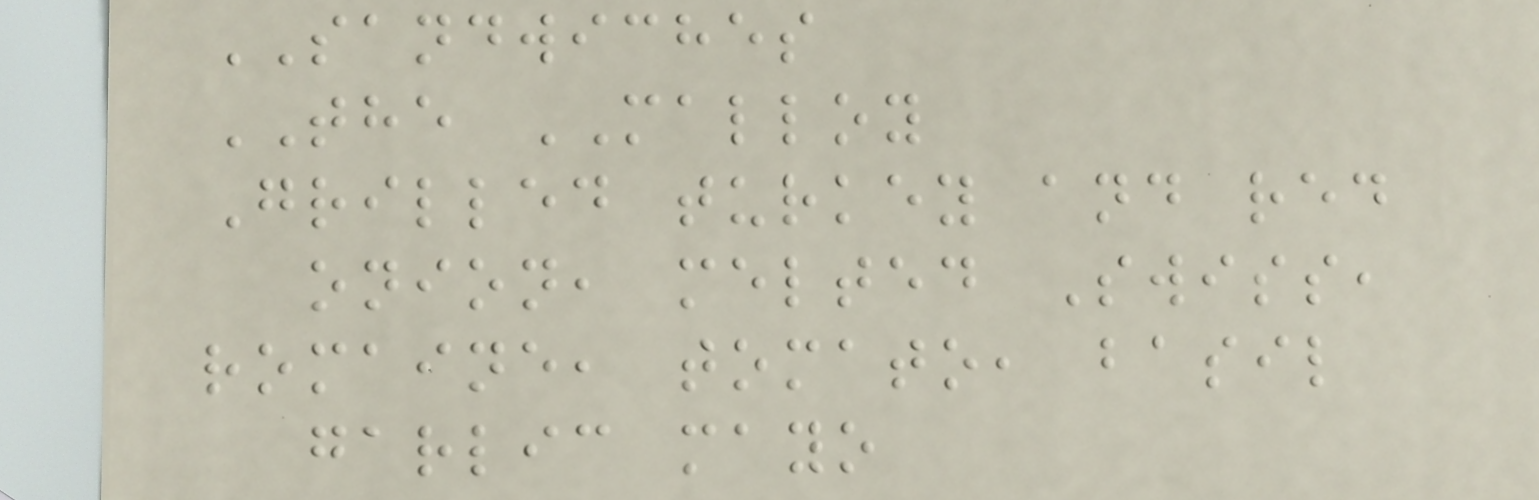SANDWICHES
THE MALLOY
Grilled turkey and red
onion, melted Swiss,
romaine, tomato, basil
garlic mayo
